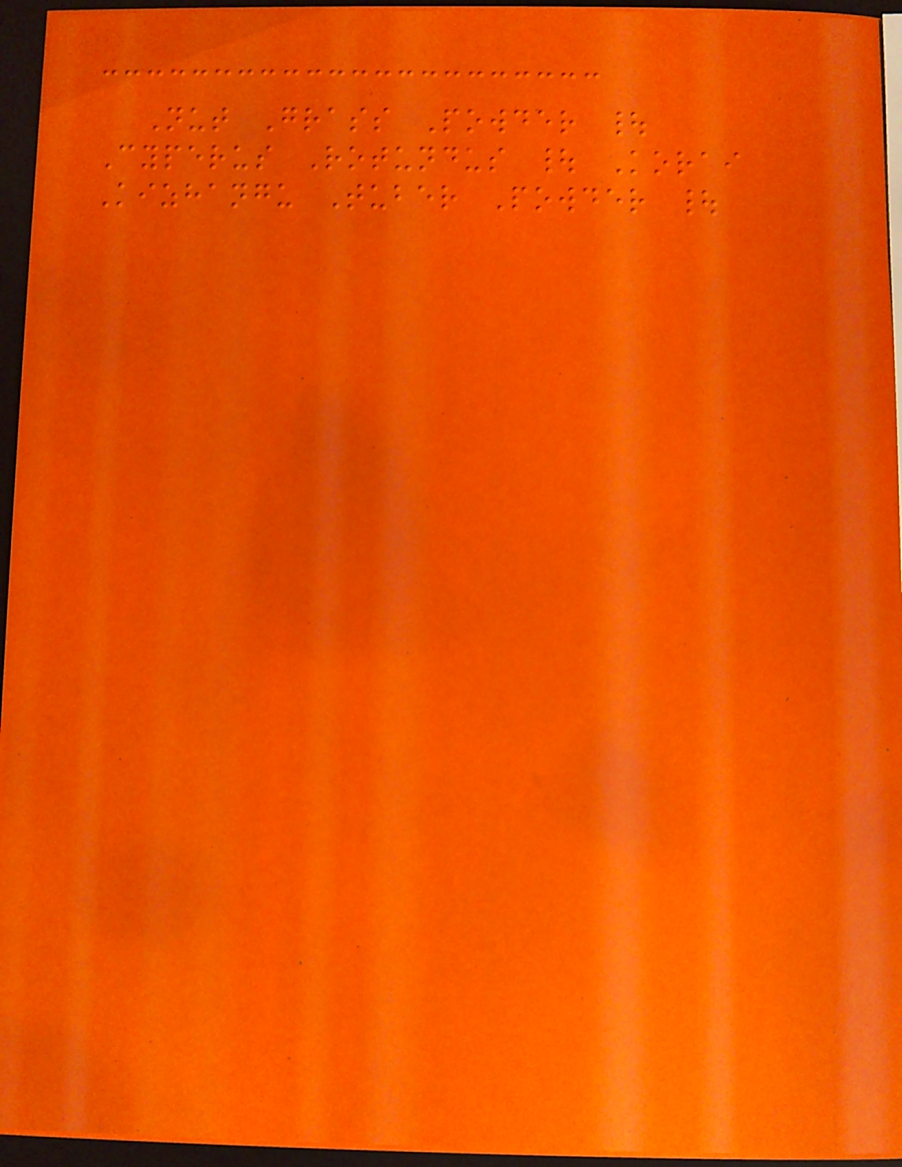Nut Grass Powder |
Cyperus Rotundus | Korai
Kizhangu Tuber Powder |
